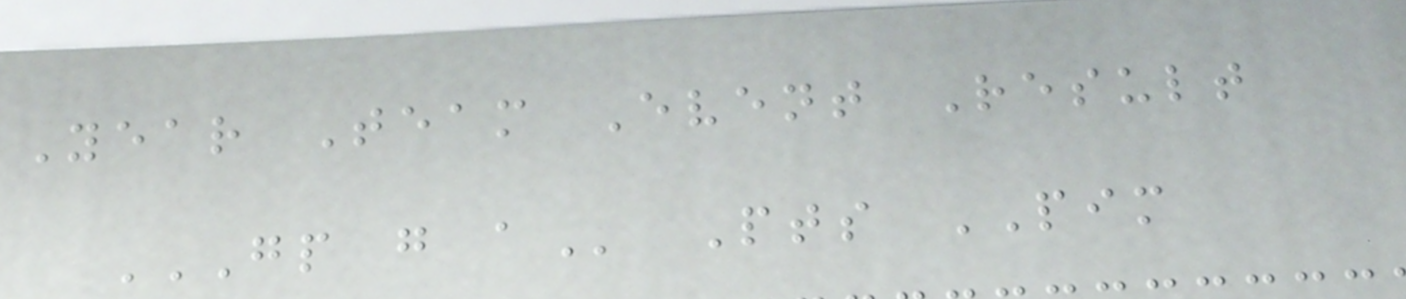Year Team Event Result
GP G A Pts PIM
